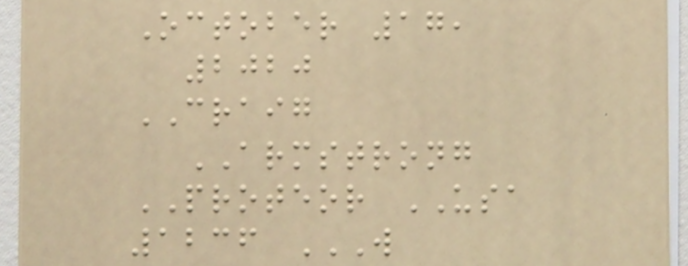October 17,
2020
CRAIG
ARMSTRONG
PROTEOR USA
1236 W
